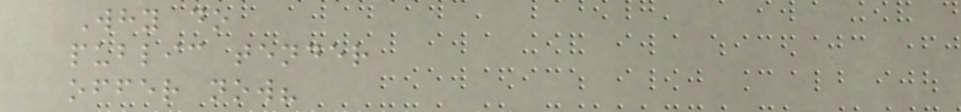Why do
public tender
offer now?
